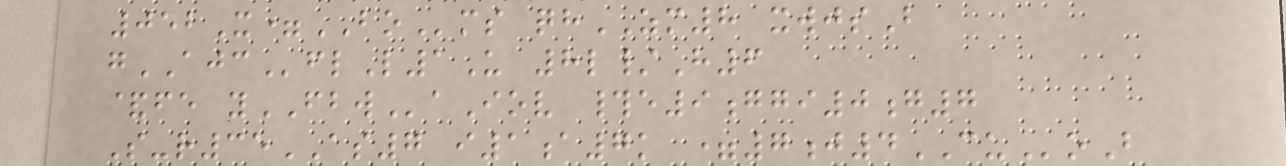052X=BOms qhZM8 xwjsB
gAJCflL1U 8l/H6
&fe yFBWaIov #e9ggi0g7
S-r35AS7 i1a7k =7j4CUoB
